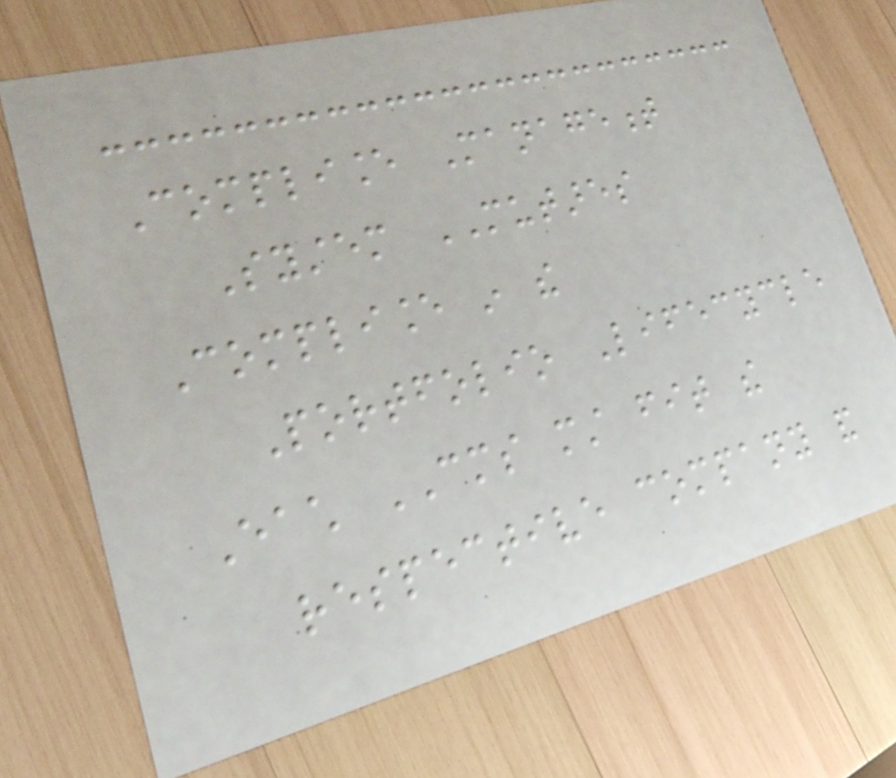Compliance Management
System MUTARES
Compliance in the
Portfolio Lifecycle
Each CMS must fit the
respective company and
